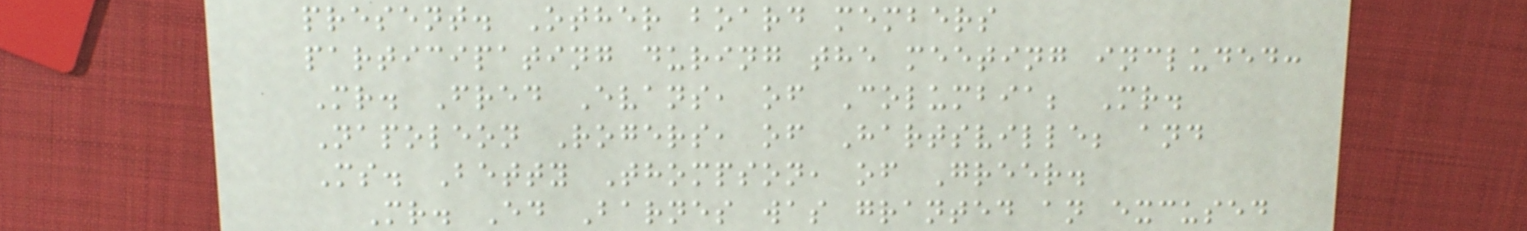present. Other board members
participating during the meeting included:
Mr. Fred Evans, of Columbia; Mr.
Napoleon Rogers, of Hartsville; and
Ms. Betty Thompson, of Greer.
Mr. Ed Barnes was granted an excused
